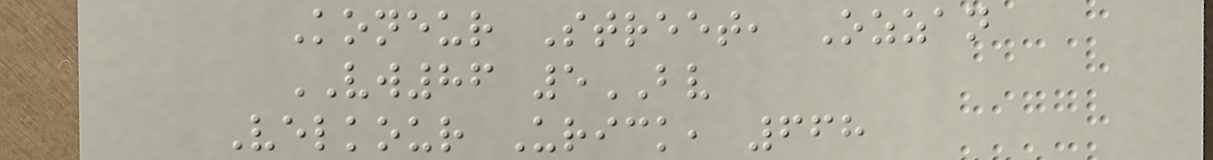Koneur Street, Ozzan
VW86 5BV
Velkour Urick, 668
